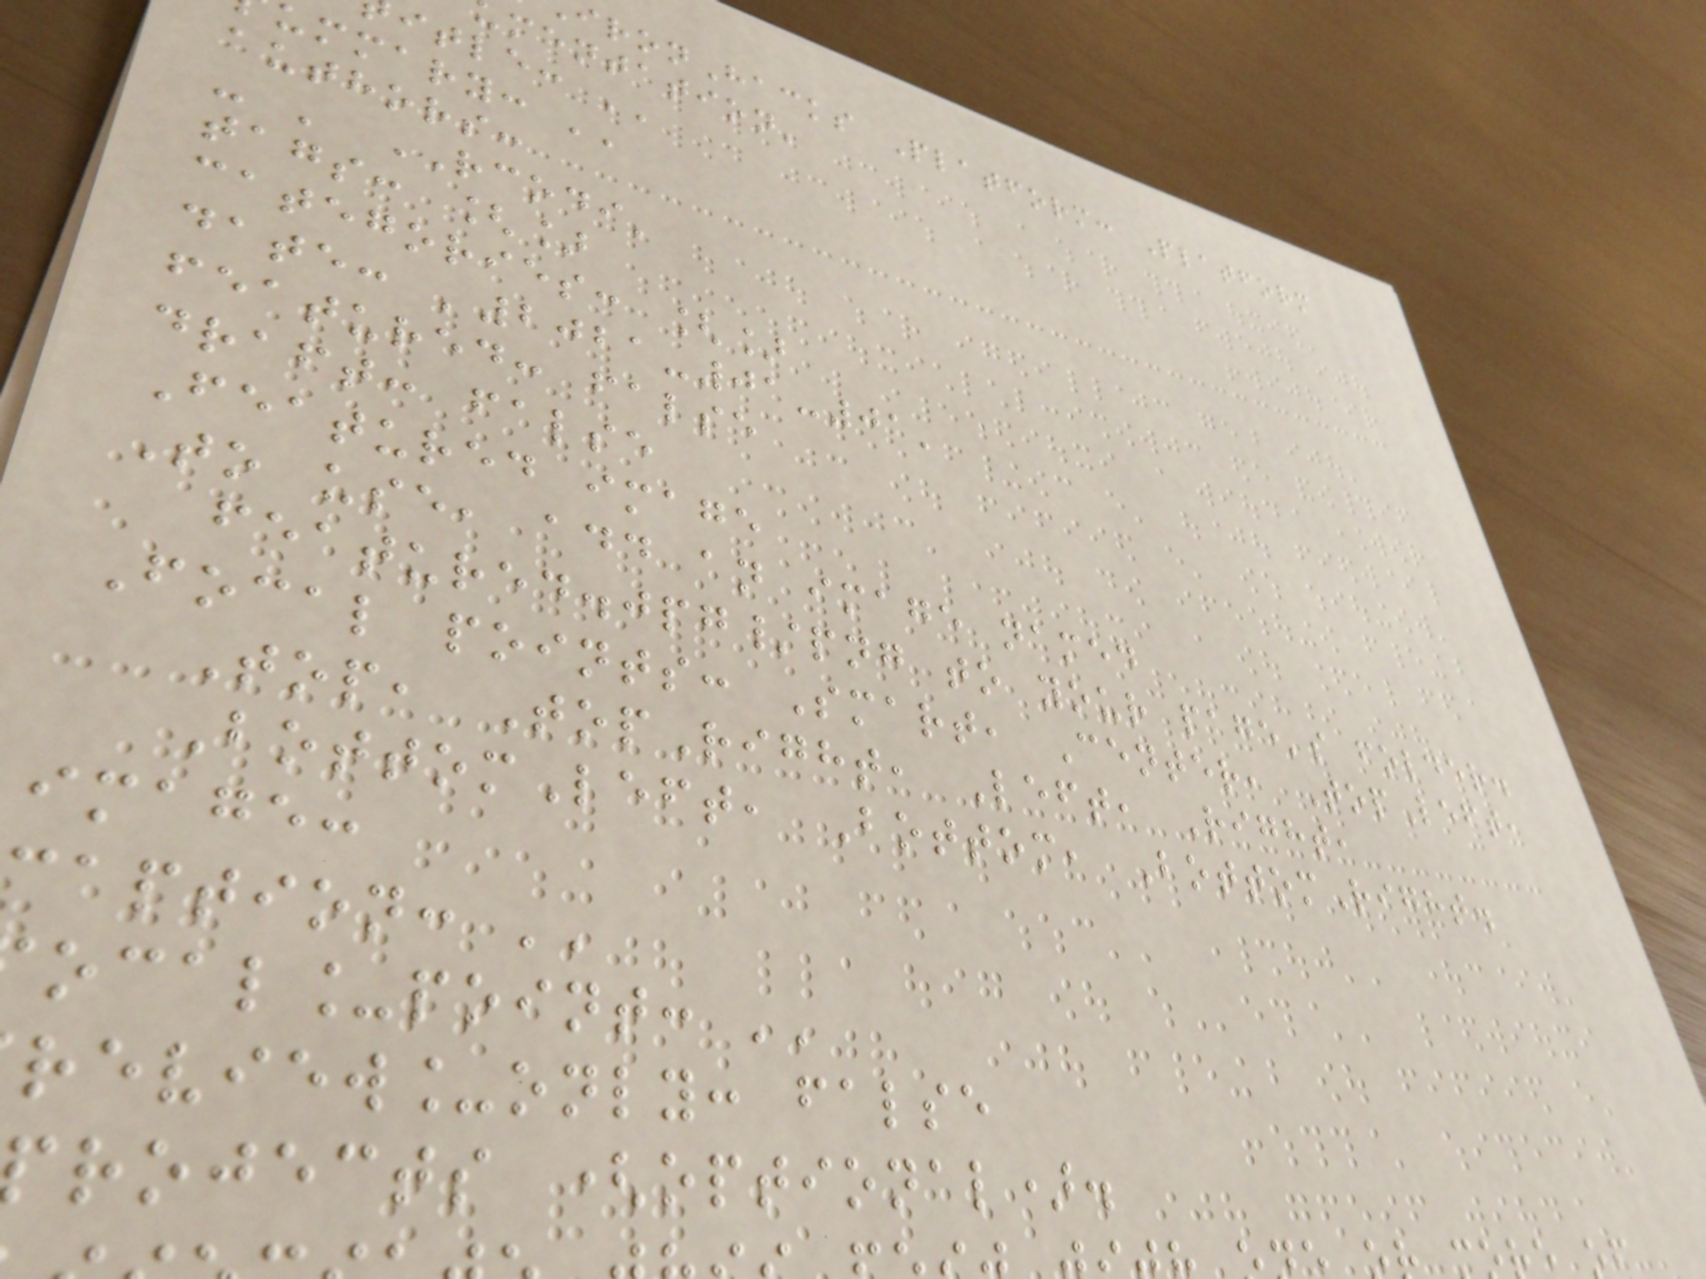ronHacks Platform: Platform
mentation'
itle: ''
ummary: ''
authors:
- ' RCODI'
tags: []
categories: []
date: '2021-01-01'
featured: false
draft: false
Featured image
To use, add an image named
featured.jpg/png to your page's folder.
Focal points: Smart, Center, TopLeft,
Top, TopRight, Left, Right,
BottomLeft, Bottom, BottomRight.
image:
caption: ''
ocal_point: ''
review_only: false
rojects (optional).
